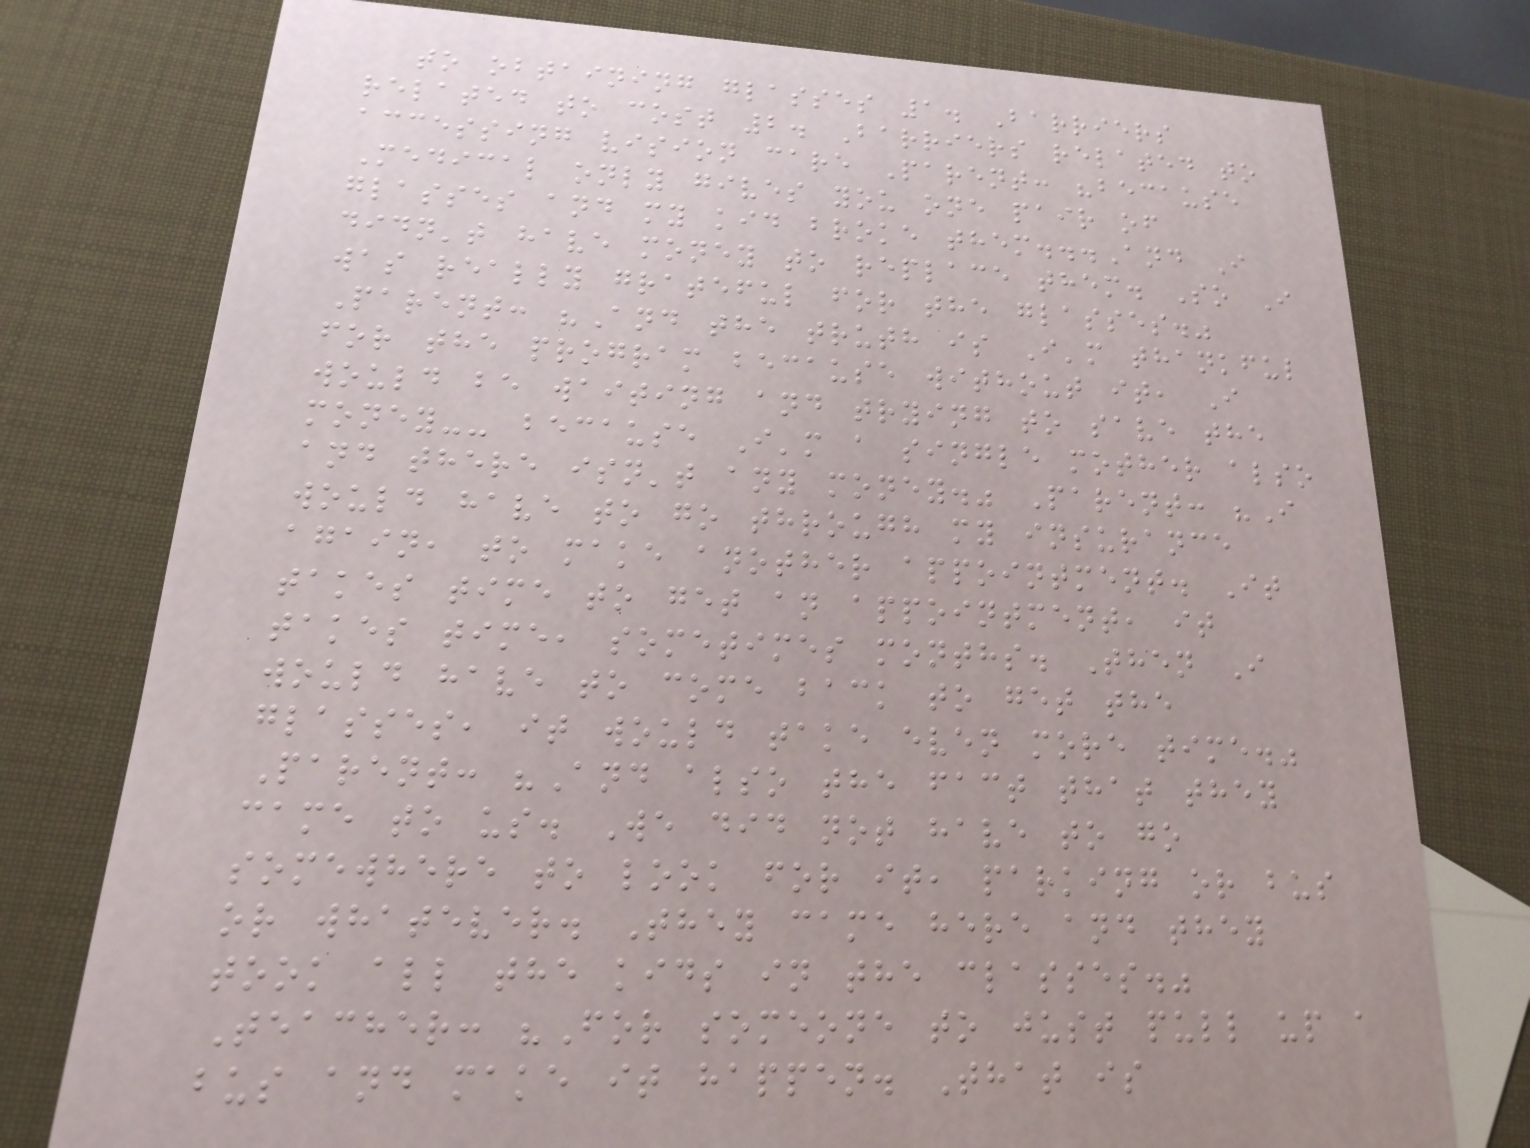to obtaining glasses 1. Barriers
related to cost 2. Barriers related to
accessing vision care Parent: "because
Medical only gives you one pair of
glasses and my kid broke them...And I
didn't have money to replace them. So I
was really grateful for the glasses."
Parent: "And the truth is I'm thankful
for the program because without it, I
would be waiting and trying to save the
money-- because I'm a single mother also
and there isn't any money." Parent: "I
would have to go through my insurance
again, to make another appointment. It
takes time to get an appointment, it
takes time, sometimes months. Then I
would have to come back to get the
glasses, it would take even more time."
Parent: "And also the fact that they
came to us. We did not have to go
somewhere to look for it, parking or bus
or whatever. They came here and they
took all the kids in the classes."
Teacher: "For someone to just pull up a
bus and make it happen. That is
